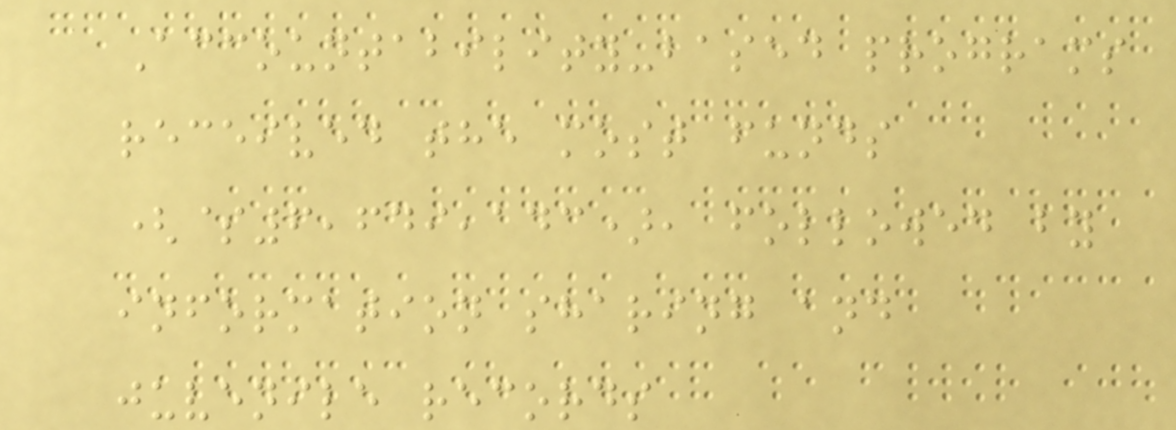Accountability-based programs
received the most funds
($6,649,143), followed by
information sharing and
juvenile records
